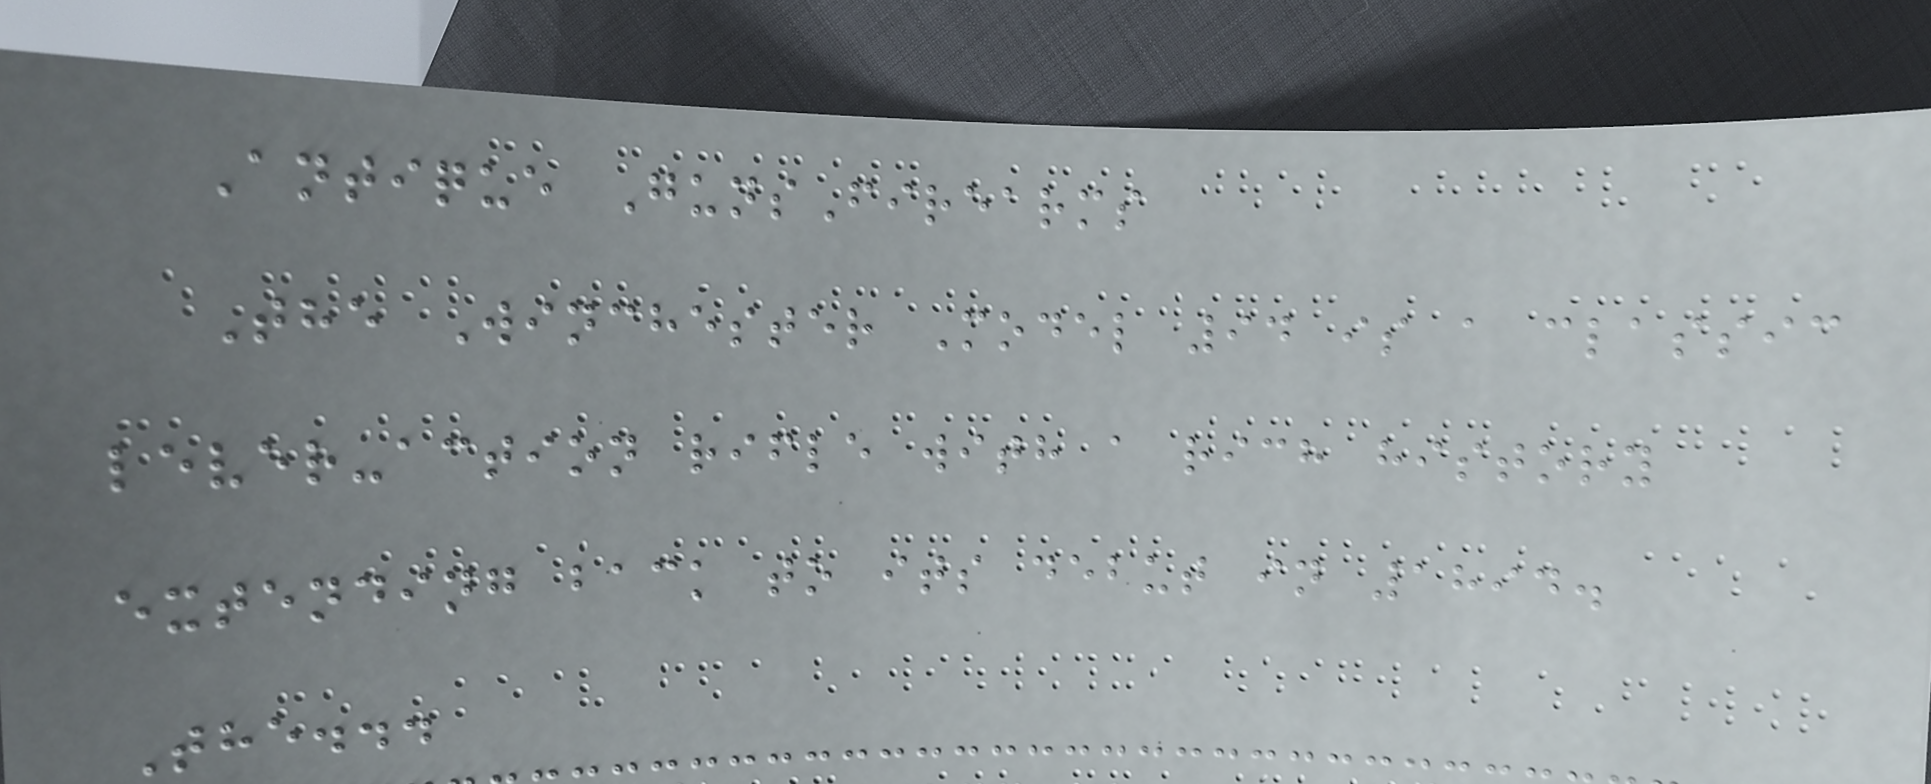Antique GunsFirearms
The Winchester Model 94 is a classic
lever-action rifle with a rich history
extending back to its debut in 1894.
The...
